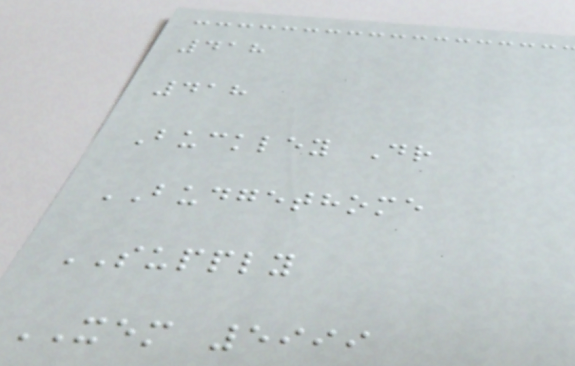418
418
Buckley Dr
BUDGETHOME
SUPPLY
XEM 5999
